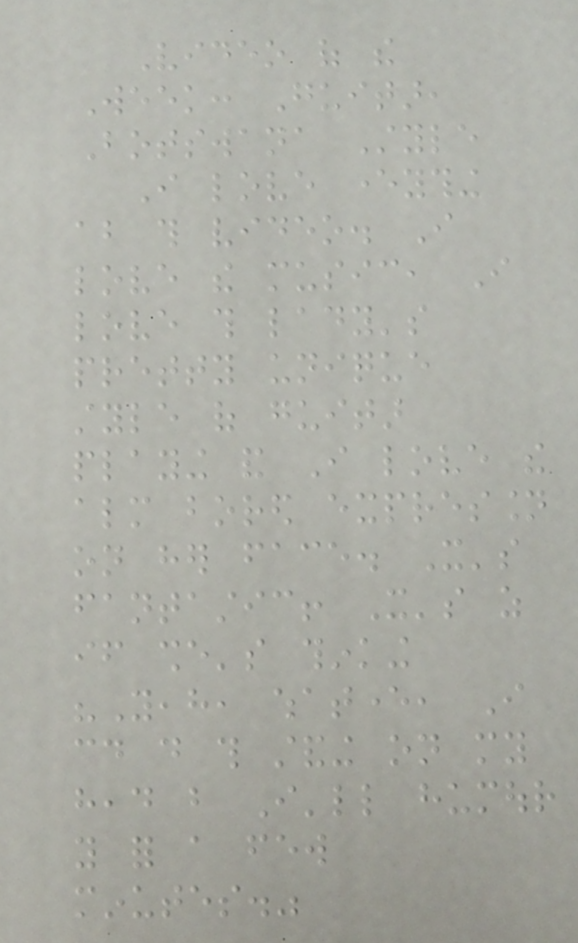Video of the
Week: Guitar,
Botswana Style
I love everything
about this video. I
love the music, I
love this lady's
pretty unique
style of guitar
playing and I love the
almost bored expression
on her face. It's
fantastic! It's as
if she's thinking
"Yeah, whatever, I
could do this standing on my
head but I'll humour
you for a few
minutes."
